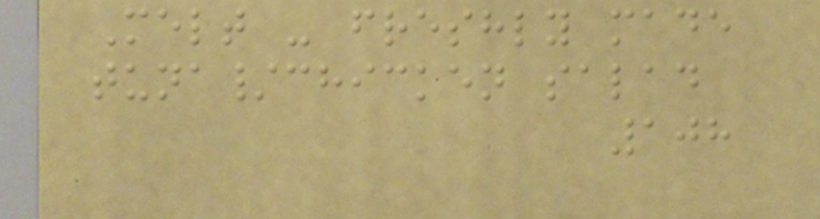Melt - freshly made
tuna/chicken salad
108
